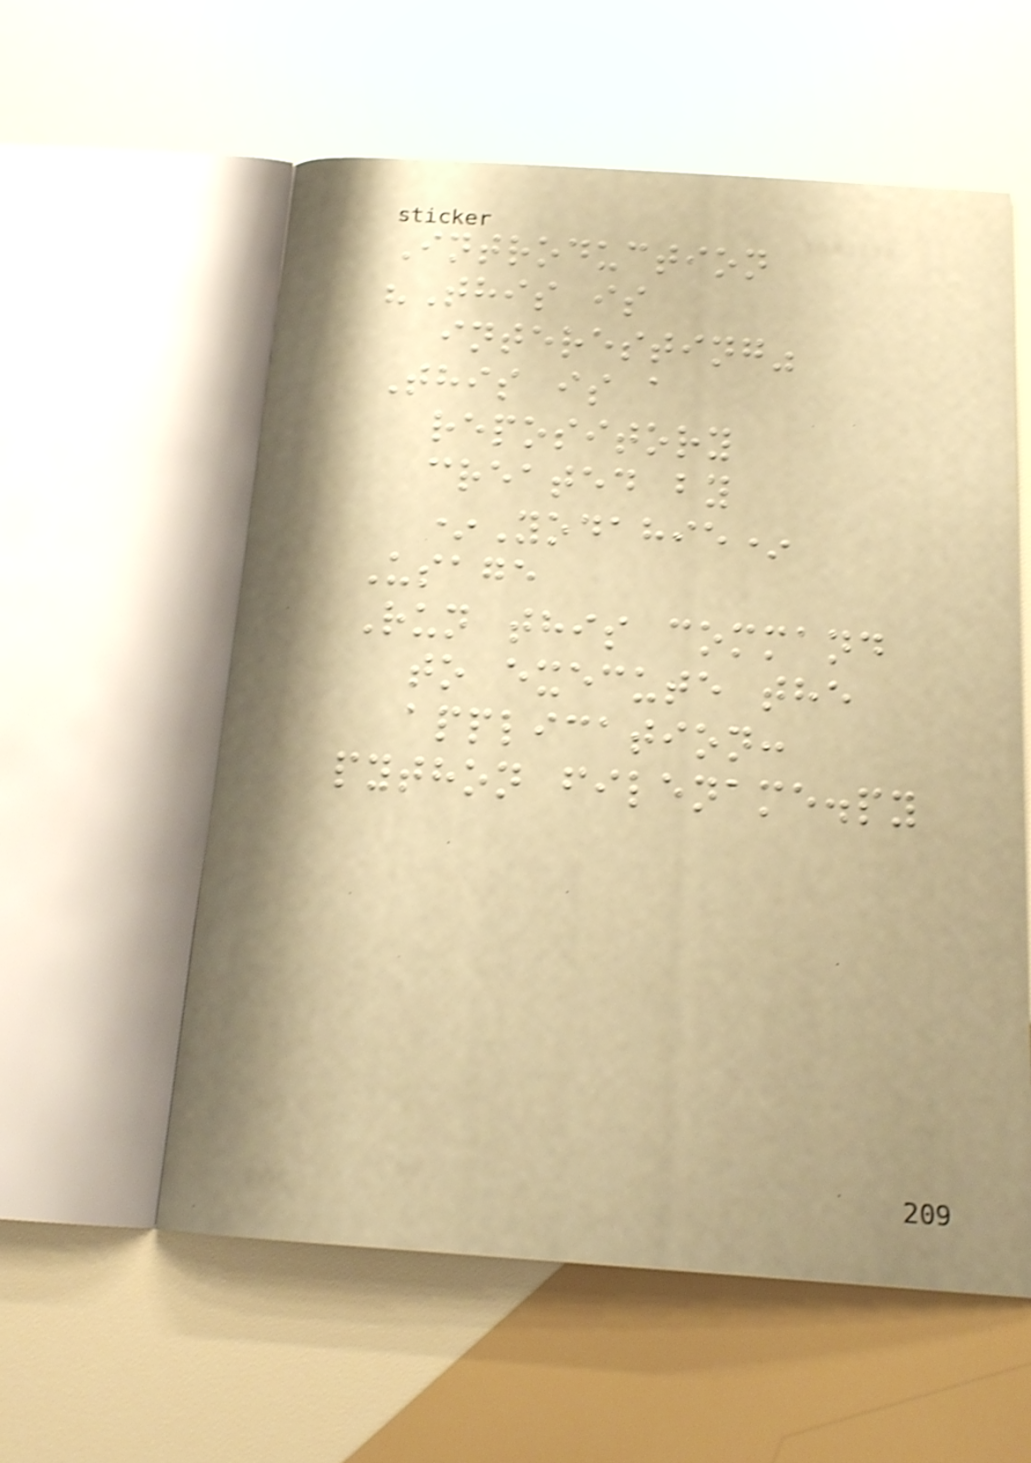Introduction
"This is
interesting"
This is a
repository
created by
*Yodahie*
Usage
Run this command
to execute the
application:
python filename.py
